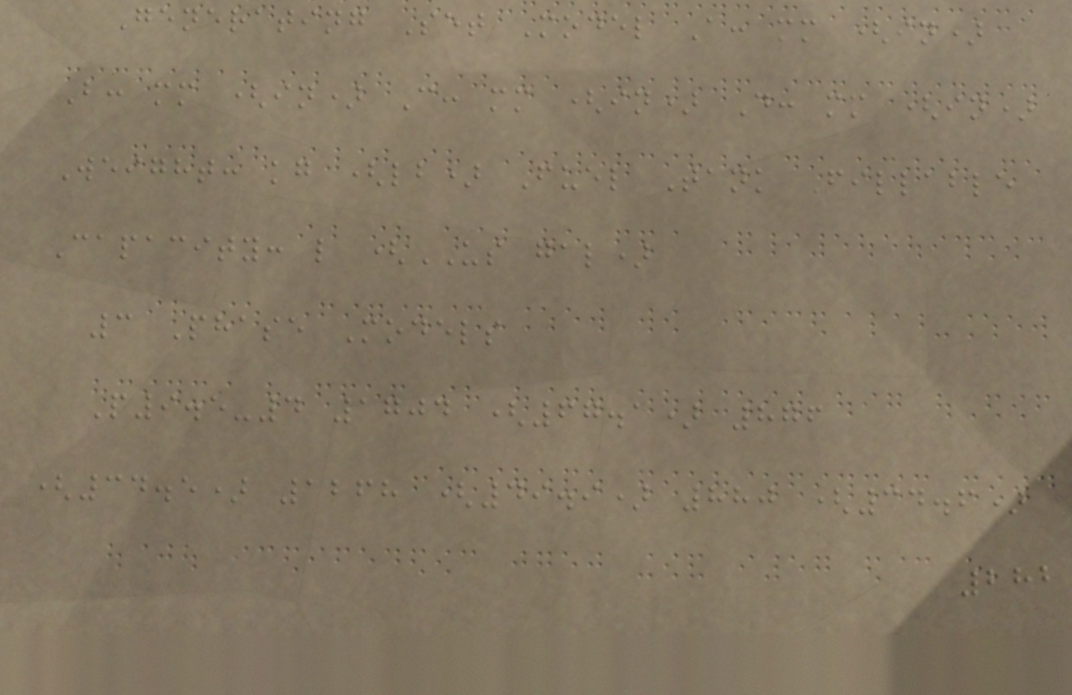Generating Set Model A: mm (in)
B: mm (in) C: mm (in) D: mm (in)
Weight: kg (lb) Fuel Tank Fillable
Capacity: l (US gal)
3 Phase Models
P9.5-4 1704 (67.1) 876
(34.5) 1268 (49.9) 880 (34.6)
282
